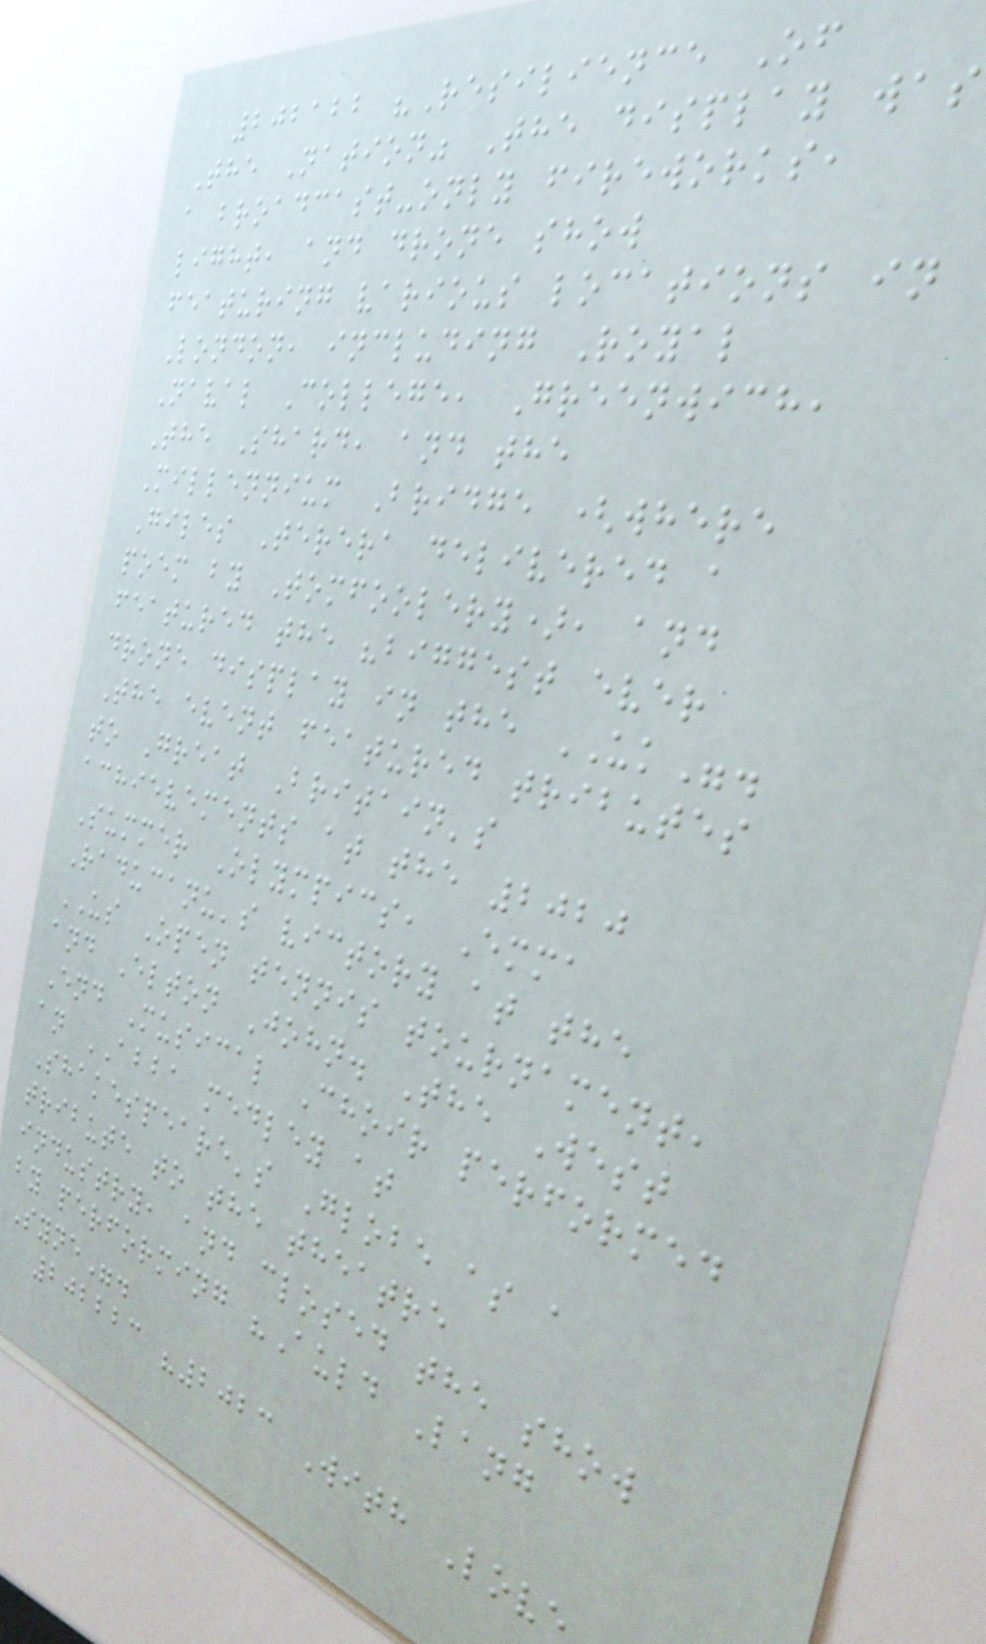202122 "Resilience Of
The Nation" The display was
a broadcast-only fireworks,
light, and drone show
featuring various locations in
London, including Royal
Naval College, Greenwich,
The Shard, and the
Millennium Bridge (where
Giles Terera delivered a
poem by Tomfoolery), and
featured the "biggest ever
drone display in the UK".
The event featured tributes
to Great Britain's
achievements at the 2020
Summer Olympics, Emma
Raducanu's victory at the
US Open tennis tournament,
and Elton John. The West
End Musical Choir performed
an ABBA medley at
Shakespeare's Globe as a
tribute to the theatre
industry, and closed the show
by performing "Auld Lang
Syne".
202223 "2023 With Love
